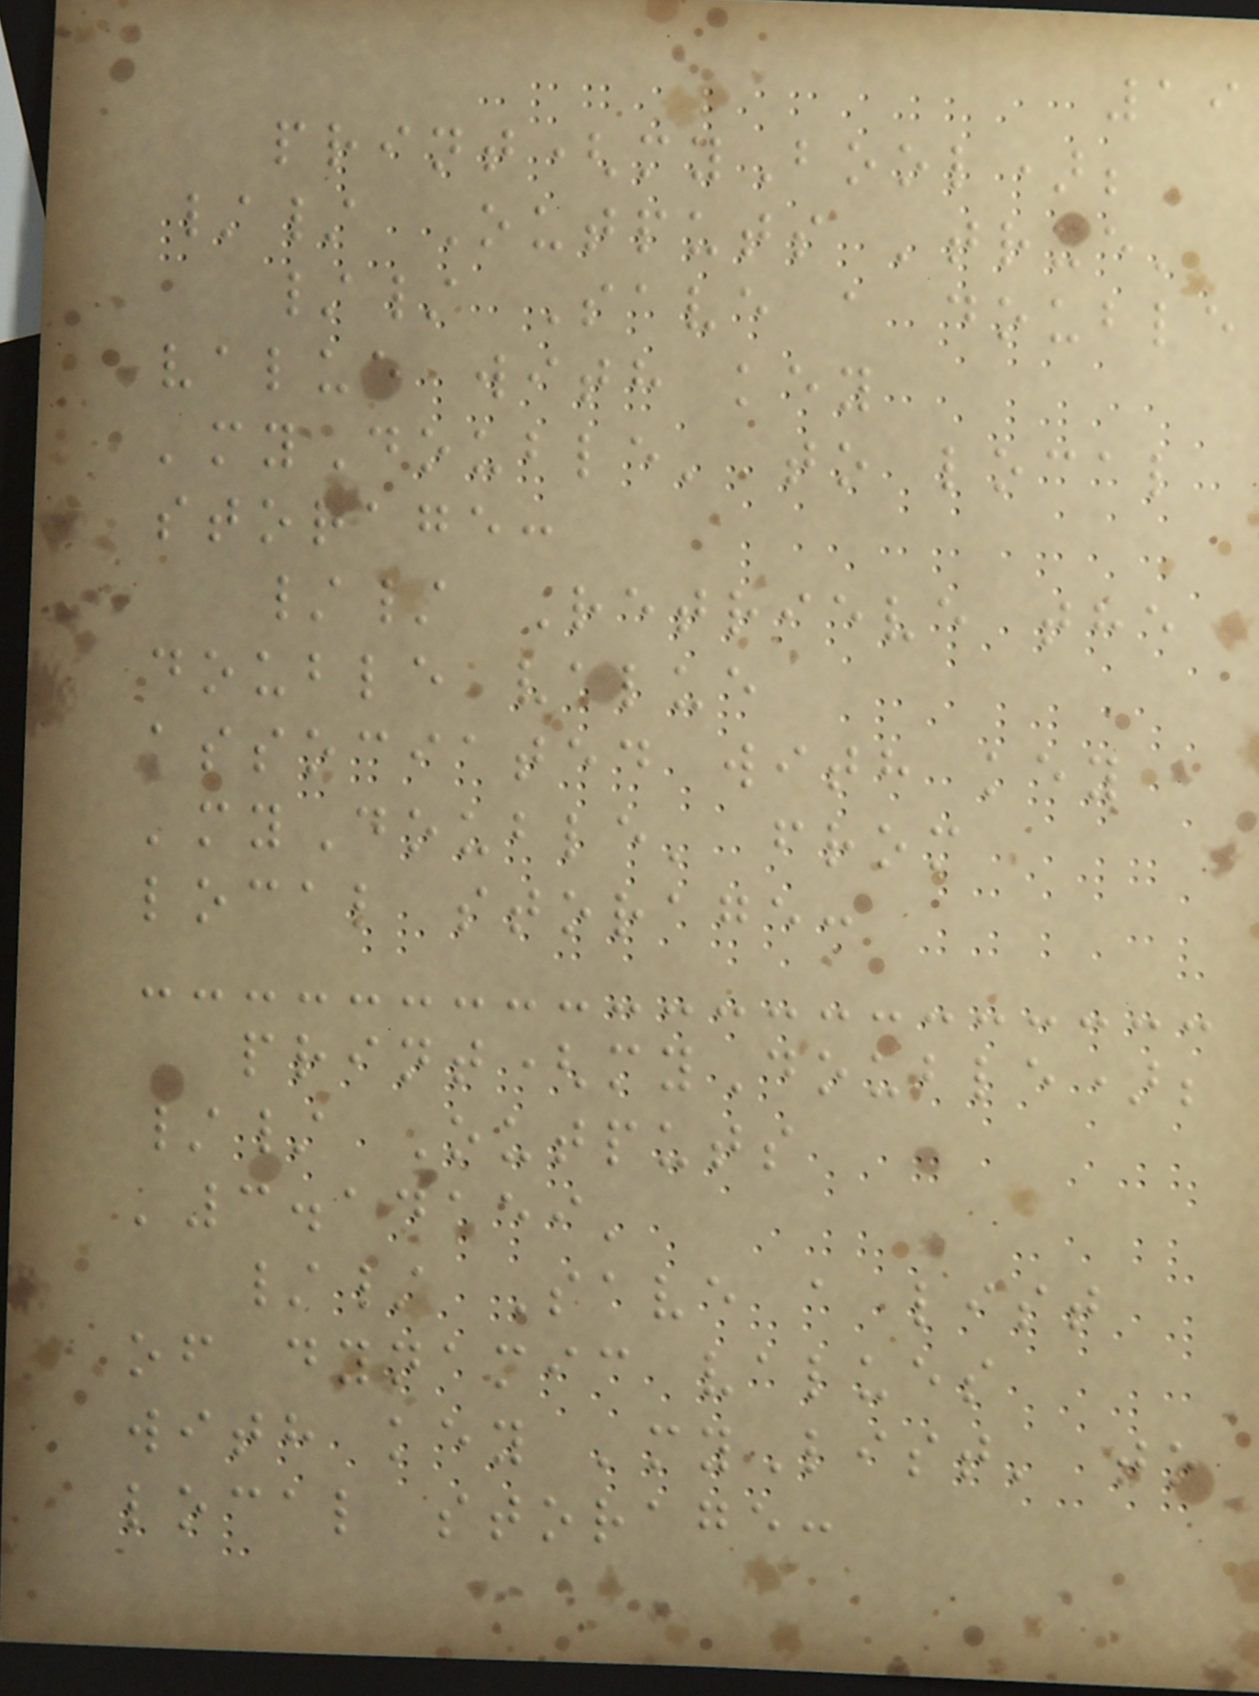19
print(myBool);
// Outputs 'true'
// Save a double
value with key
'myDouble' to local
storage:
// Retrieve the
double value
associated with key
'myDouble' from
local storage:
print(myDouble);
// Outputs
'3.14159'
// Save a list
of dynamic values
with key 'myList' to
local storage:
